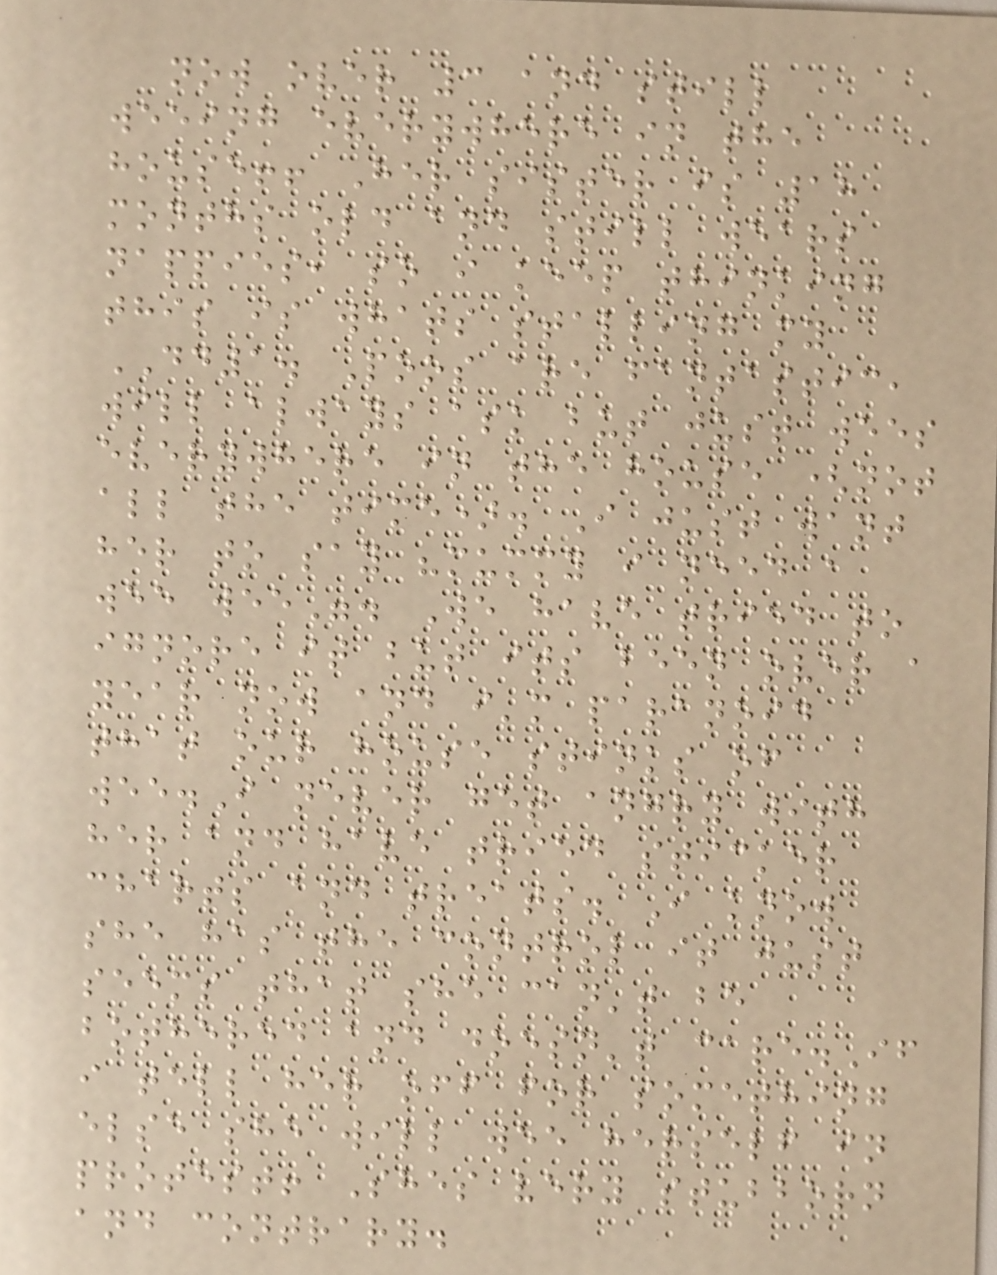now over 3 and still
weeing everywhere in the
house!! Her sister is 18
months old and still wears
nappies, so i keep thinking
this is whats stalling my
DD1. Poos are fantastic,
will always ask but just wees
everywhere in the house (not
all the time). I just want
her to say "mummy i need a
wee wee". We have tried to
ignore it but its been over a
year now and i'm paranoid
that our house stinks of
wee.I never get angry with
her and have tried sticker
charts and treats. I know
she has the control it just
seems that she can't be
bothered and doesn't care.If
i tell her off for something
else she will wee herself in
protest! Shes very stubborn
and contrary.
